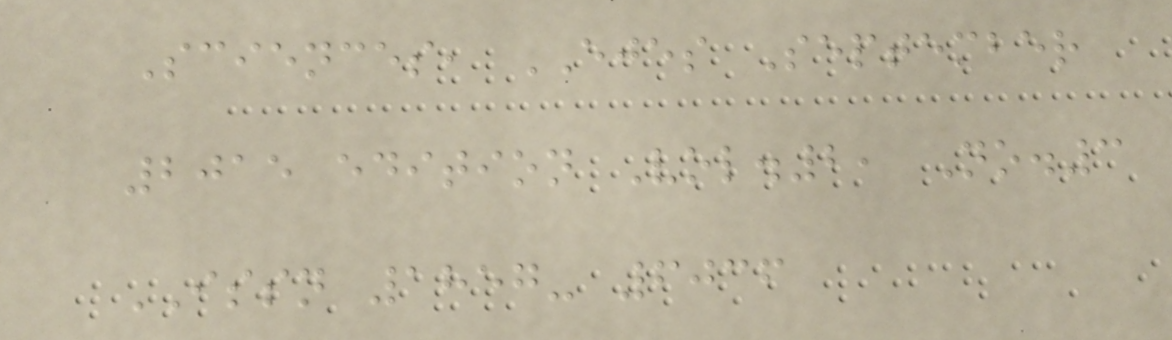Sciences, EJES September
2015 edition Vol.2, No.3
ISSN 1857- 6036
